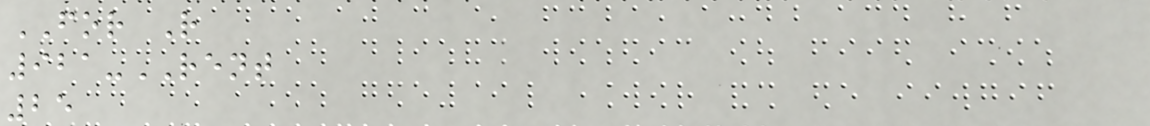FOR R
921-RENT
25
